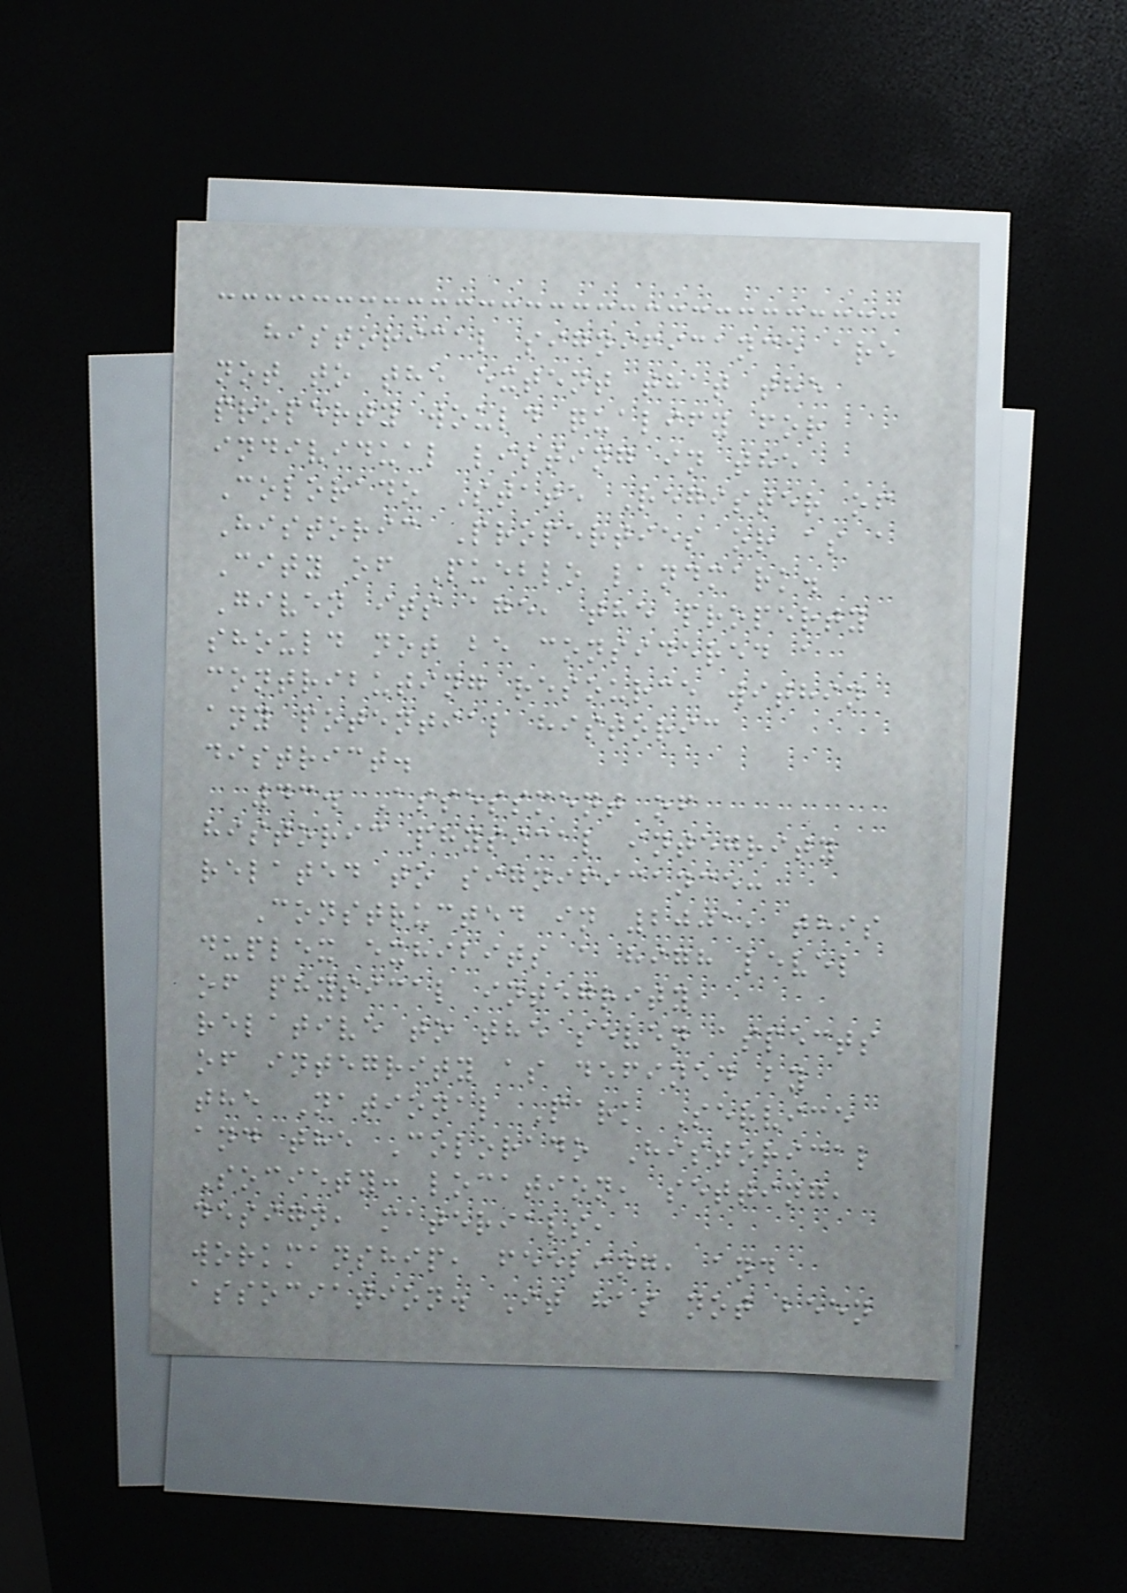historical significance are
not to the extent that the
property would qualify for
individual listing in the
Colorado State Register of
Historic Properties or as a
City of Pueblo landmark.
Given its age, the property
should not be considered a
contributing resource within
any potential historic
district.
43. Assessment of
historic physical integrity
related to significance:
Constructed in 2001, this
duplex exhibits a high level
of physical integrity
relative to the seven aspects
of integrity as defined by
the National Park Service
and the Colorado Historical
Society: location, setting,
design, materials,
workmanship, feeling, and
association. It has not been
